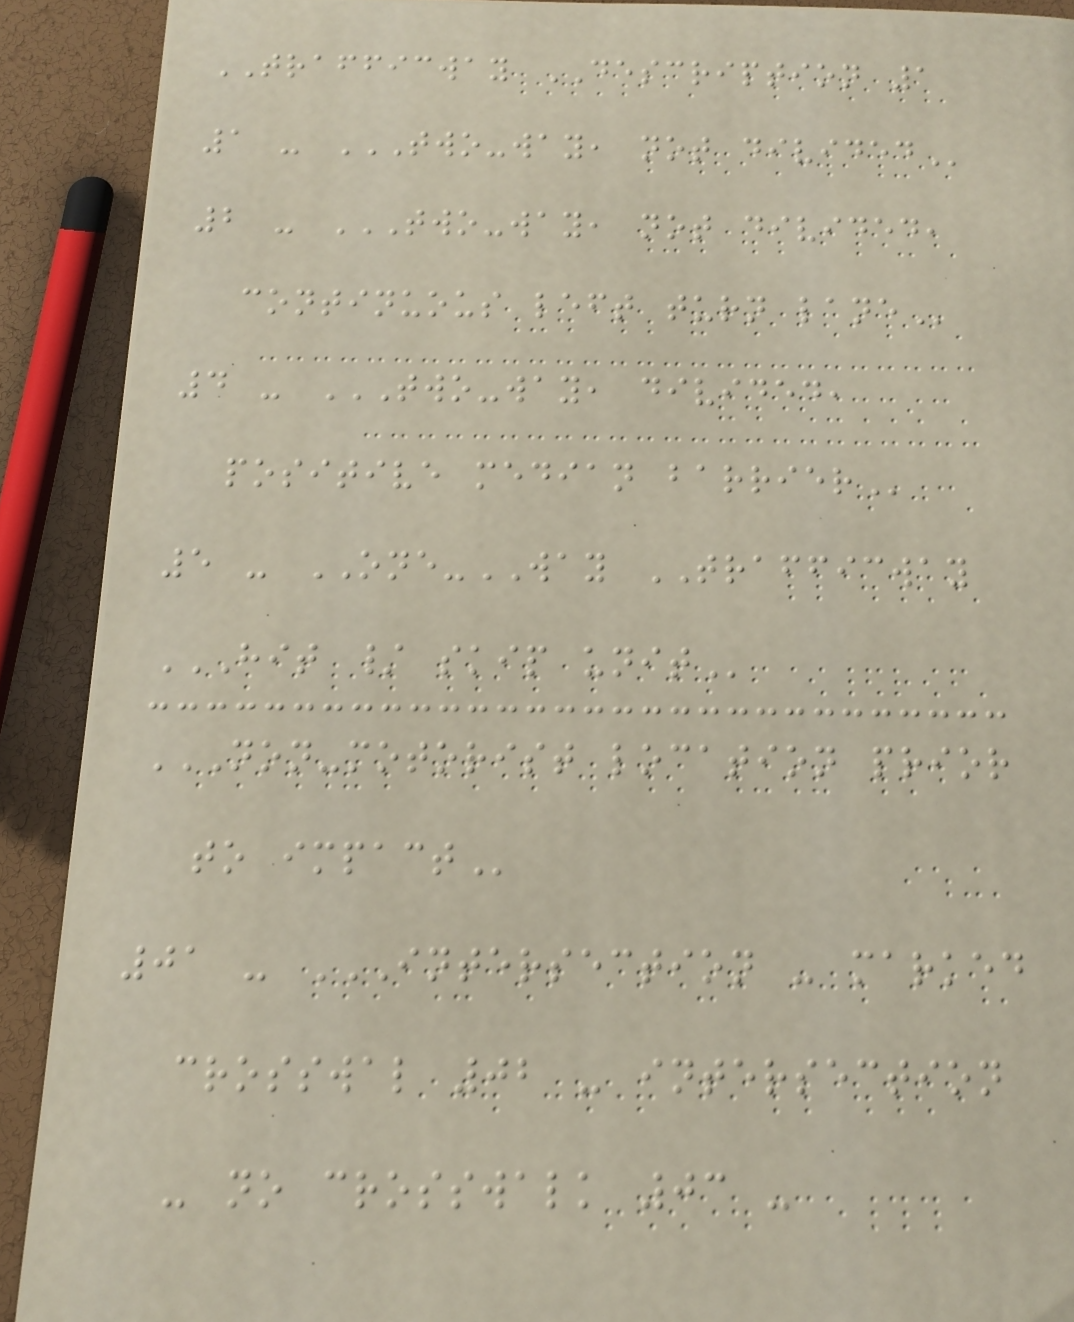TRAFFICWAY DESCRIPTION 1
1 - TWO-WAY, NOT DIVIDED
2 - TWO-WAY, NOT DIVIDED,
CONTINUOUS LEFT TURN LANE
4 - TWO-WAY, DIVIDED,
POSITIVE MEDIAN BARRIER
5 - ONE-WAY TRAFFICWAY
HIT / SKIP UNIT
NON-MOTORIST LOCATION PRIOR
TO IMPACT
01 - INTERSECTION - MARKED
CROSSWAL 02 - INTERSECTION
- NO CROSSWALK 03 -
